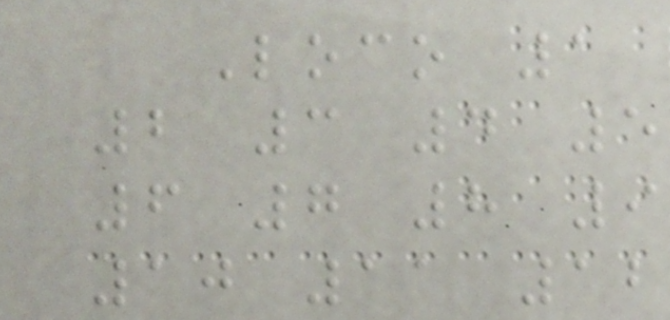Loco 1
2 3 4 5
6 7 8 9
10 11 12
